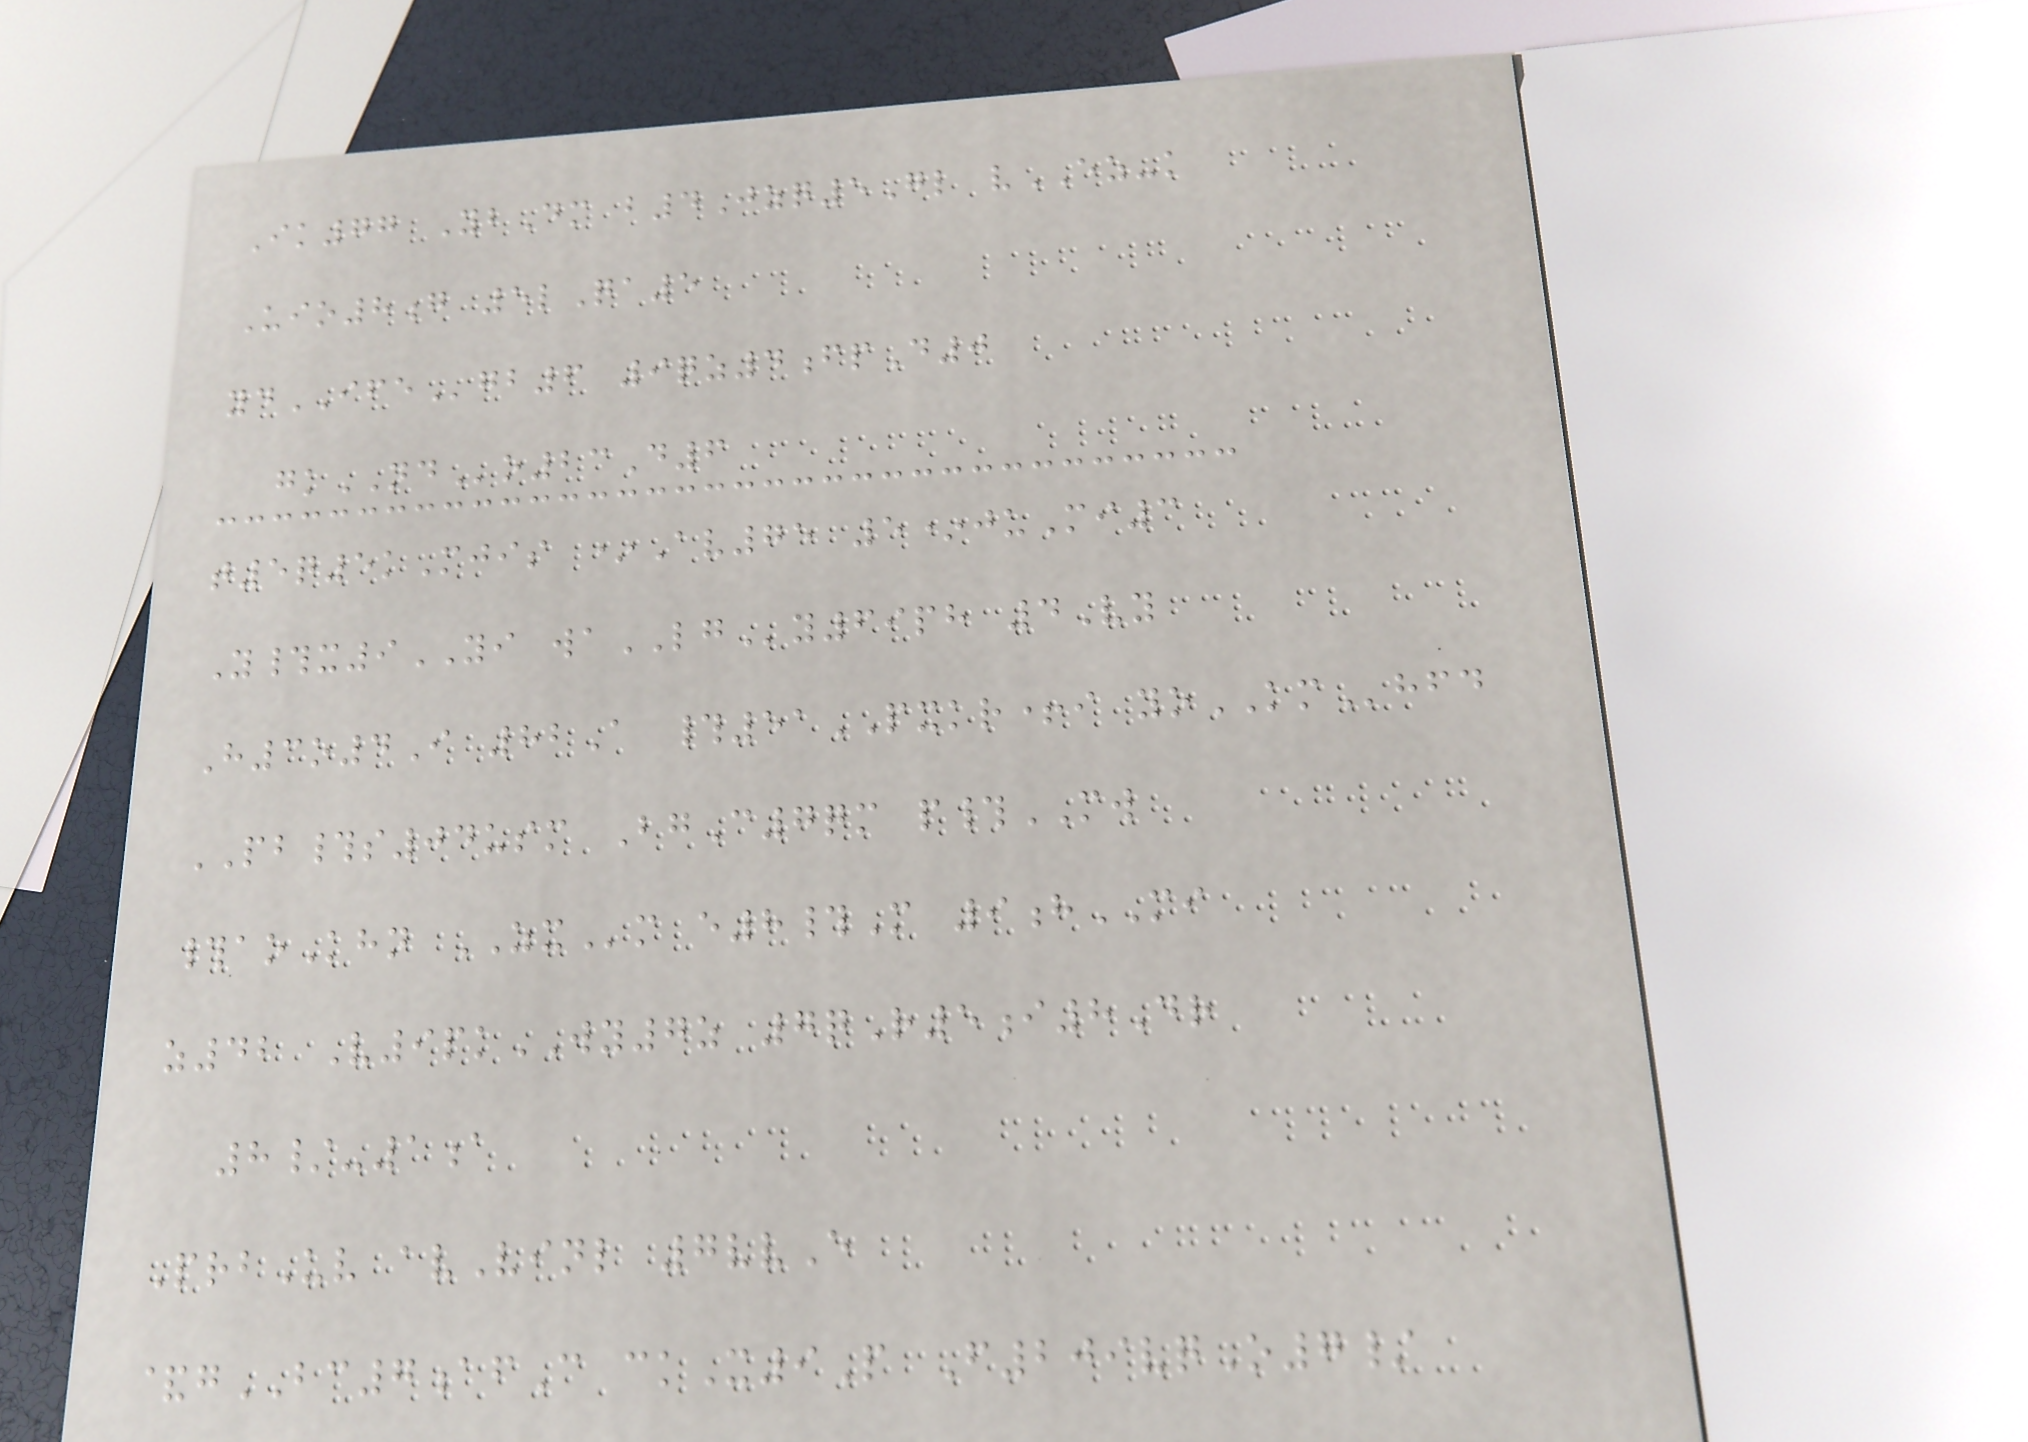Ik77 YbDm b4Jzq5Gl vEZ-k
Uio8g 5lQa5
ydIFEgb6 9qz4fpD0
gkNDo23D6
t5q5kMjis *Av75 5*juMi3
Y#x9YI waLGy69ph 4Vy
H3o4I 82A #51PXKR+i yoKMhfd
PB#s04usm BgC7qm p#MW
#aoKhn ZXm e8#M 9hMI
z42 V9pkWY7z 7qR5i8Dr
8/-1a
PrbUv avVinl 7vvE
&gBC7afC ckX9P F209vqO7/
